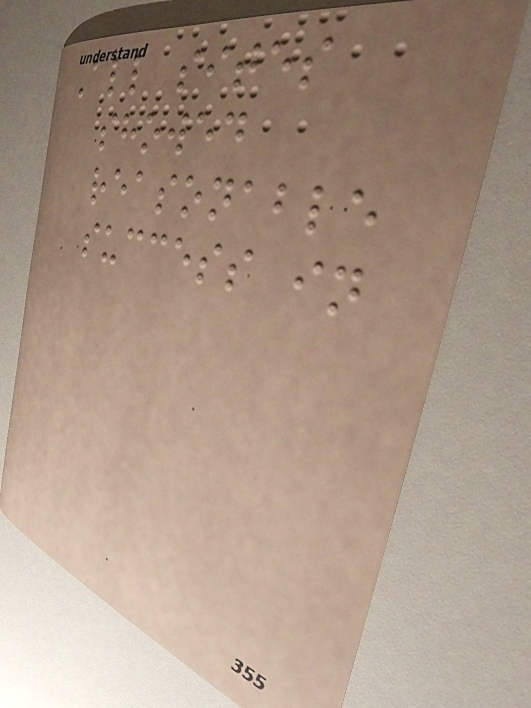All sites
showed
reasonable
success in
